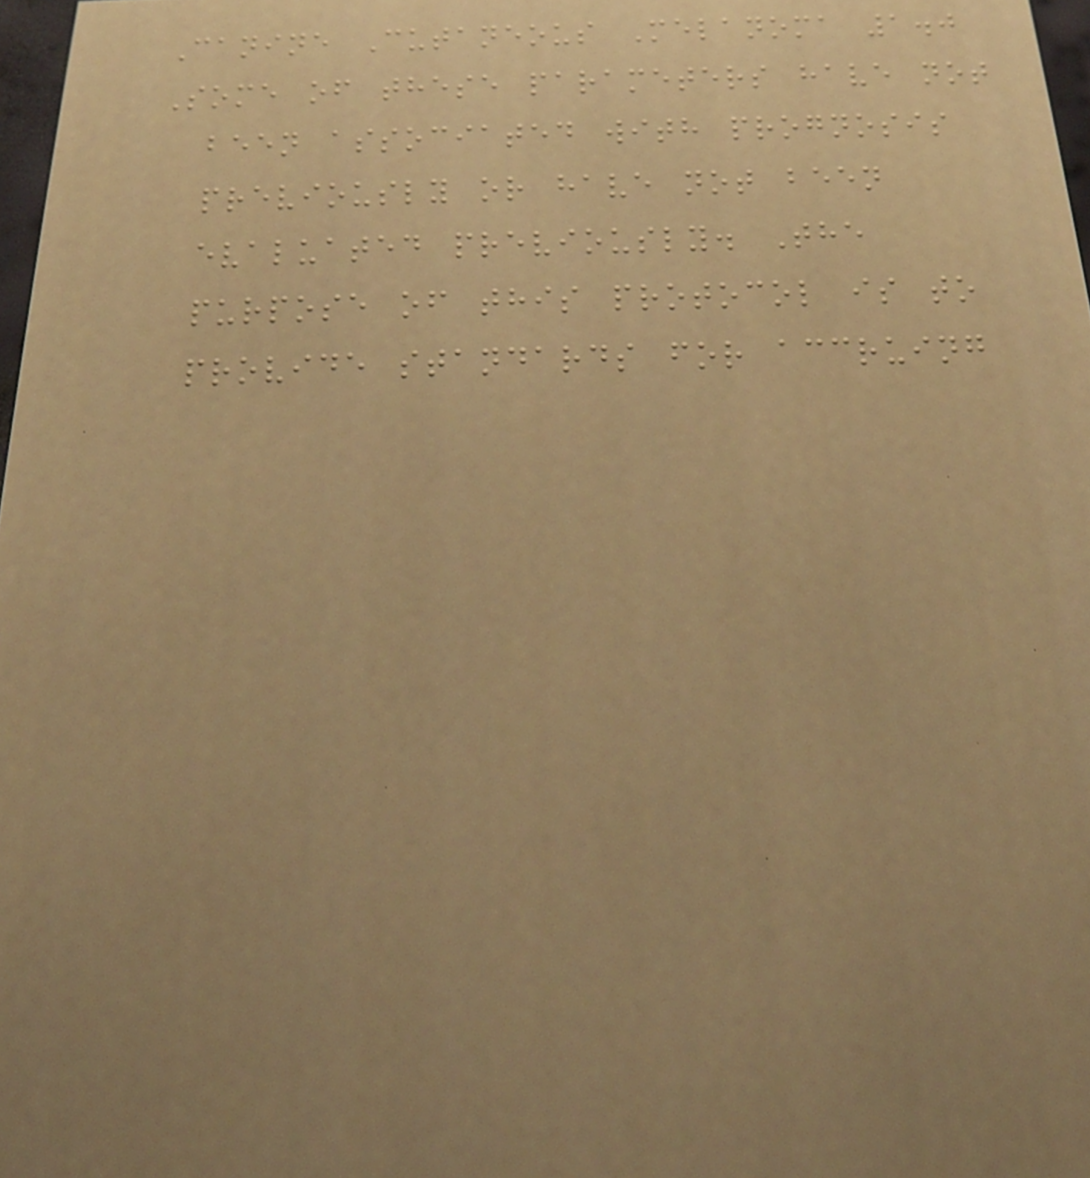Canine Cutaneous Melanoma 1.0
Some of these parameters have not
been associated with prognosis
previously or have not been
evaluated previously. The
purpose of this protocol is to
provide standards for accruing
